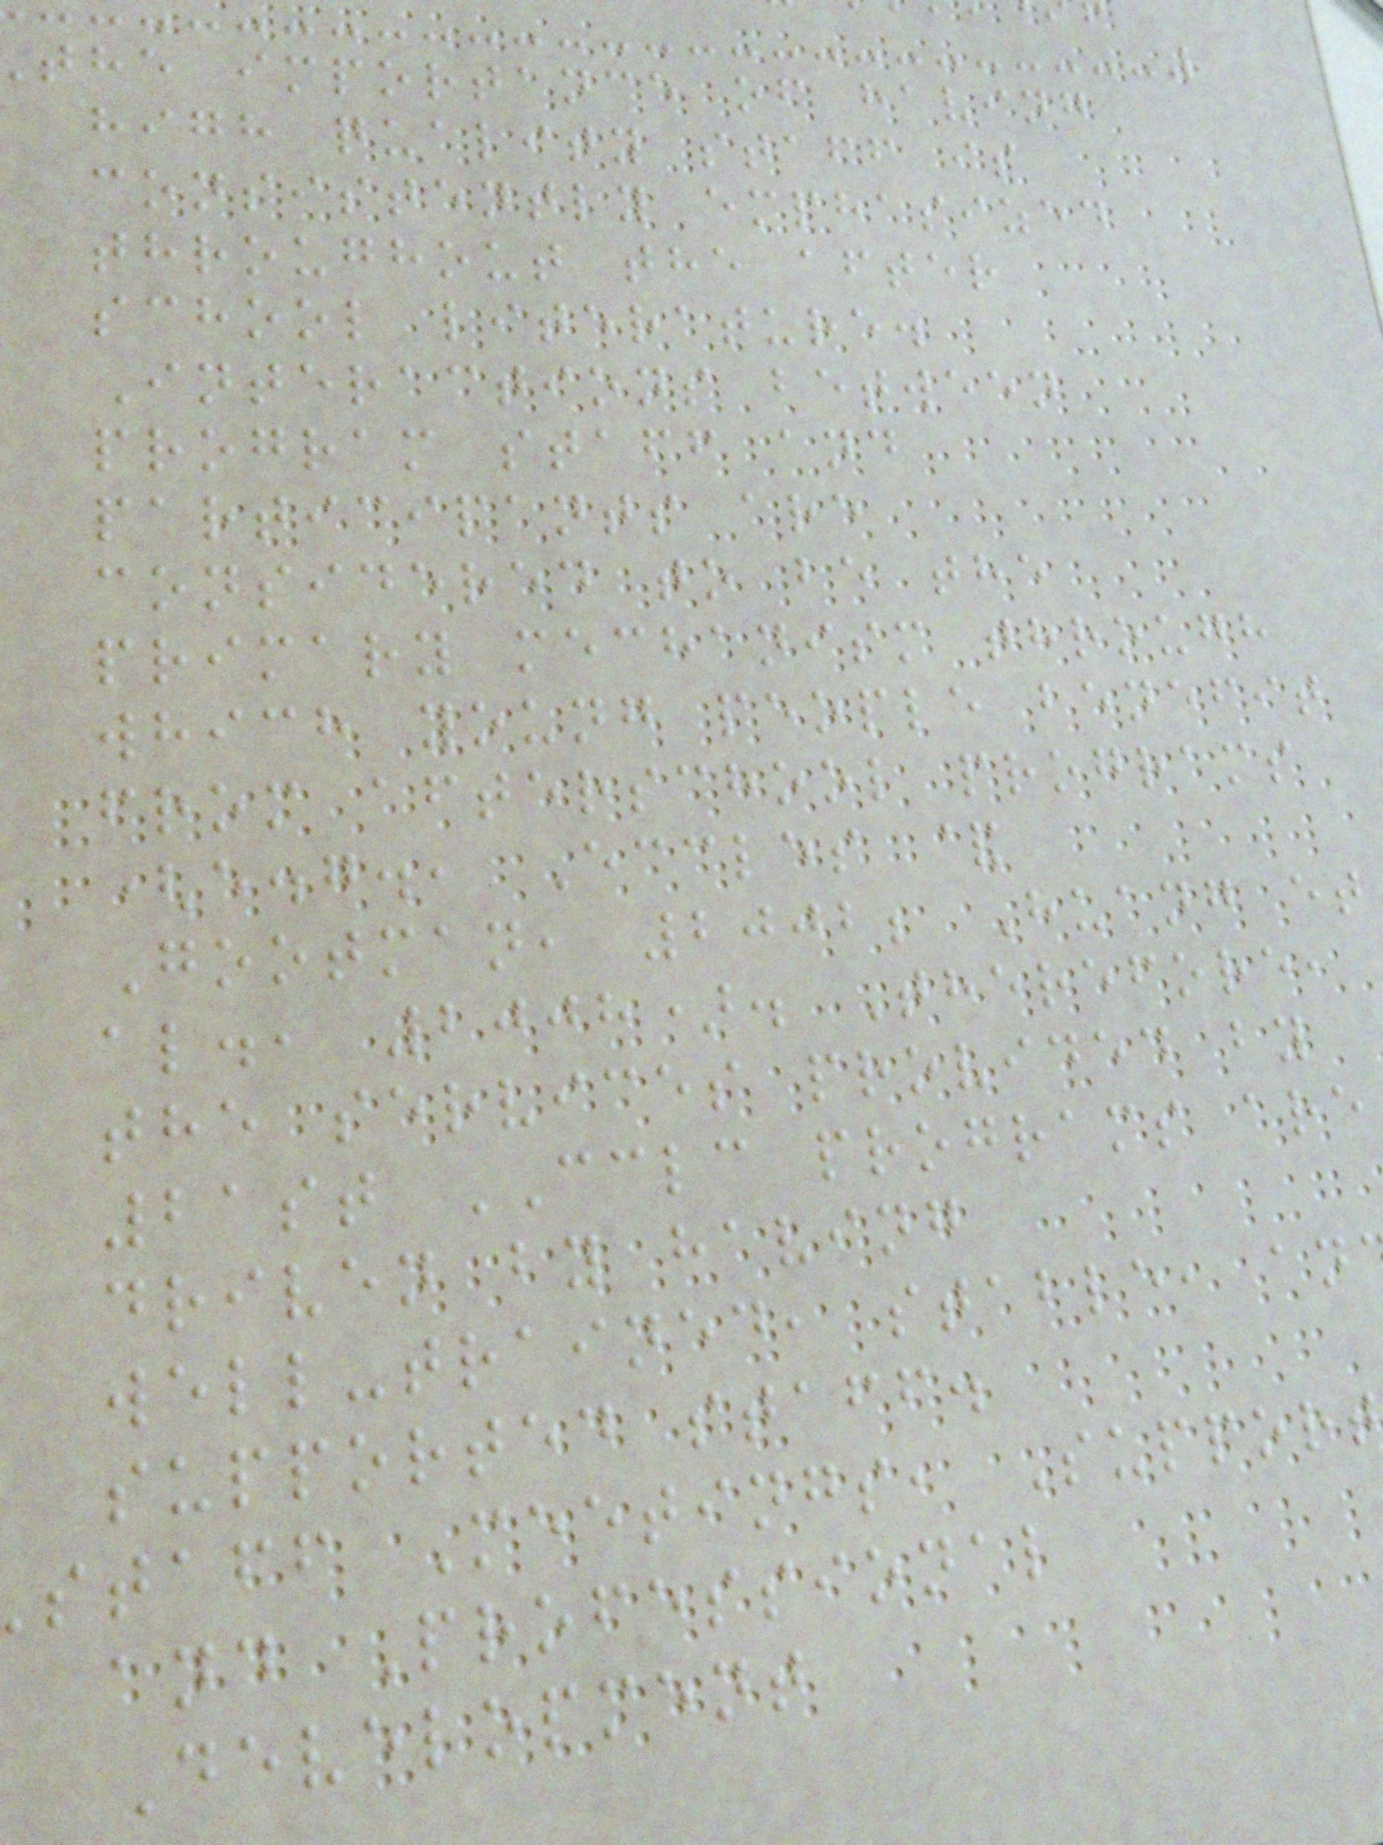the importance of having
high quality staff is
consistently emphasized
throughout the after
school literature.
Interactions between
program staff and
participants are
considered to be the
primary mechanism through
which young people benefit
from afterschool programs
(e.g., Eccles &
Gootman, 2002; Huang et
al., 2008). Therefore,
the services provided by
21st CCLC programs are
driven by having
well-trained, stable, an
supported staff.
staff Meetings, Support
and Professional
Development
